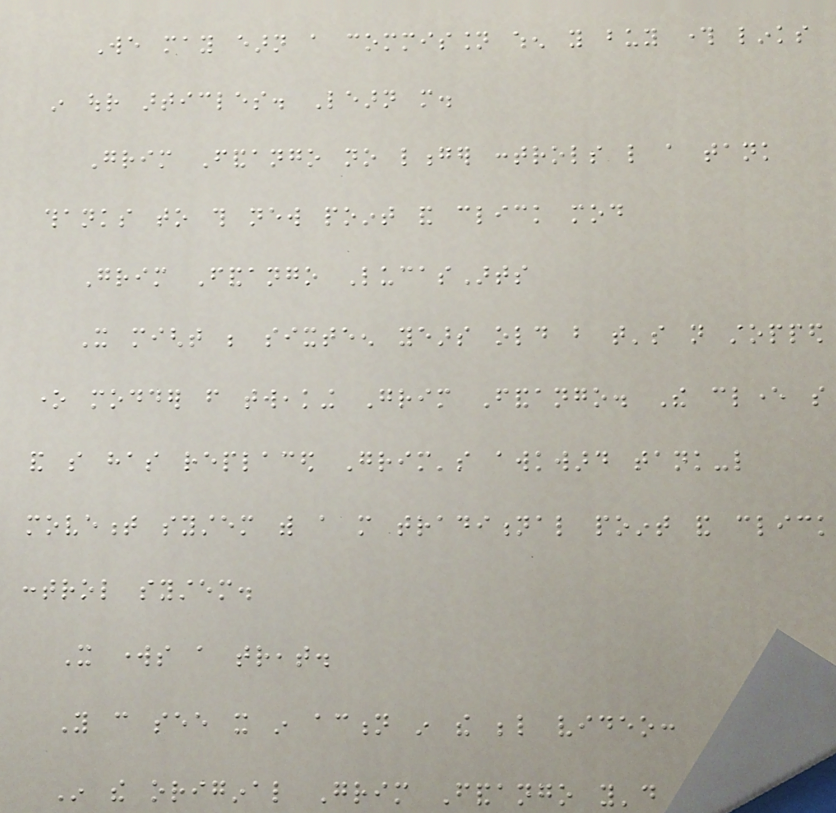We may earn a commission when you buy through links
in our articles. Learn more.
Grim Fandango no longer controls like a tank
thanks to this new point and click mod
Grim Fandango LucasArts
It might be sixteen years old but that's not stopped
one modder from tweaking Grim Fandango. The clever so
and so has replaced Grim's awkward tank-like
movement system with a more traditional point and click
control system.
It works a treat.
You can see it in action in the below video:
In the original Grim Fandango you'd move about the
